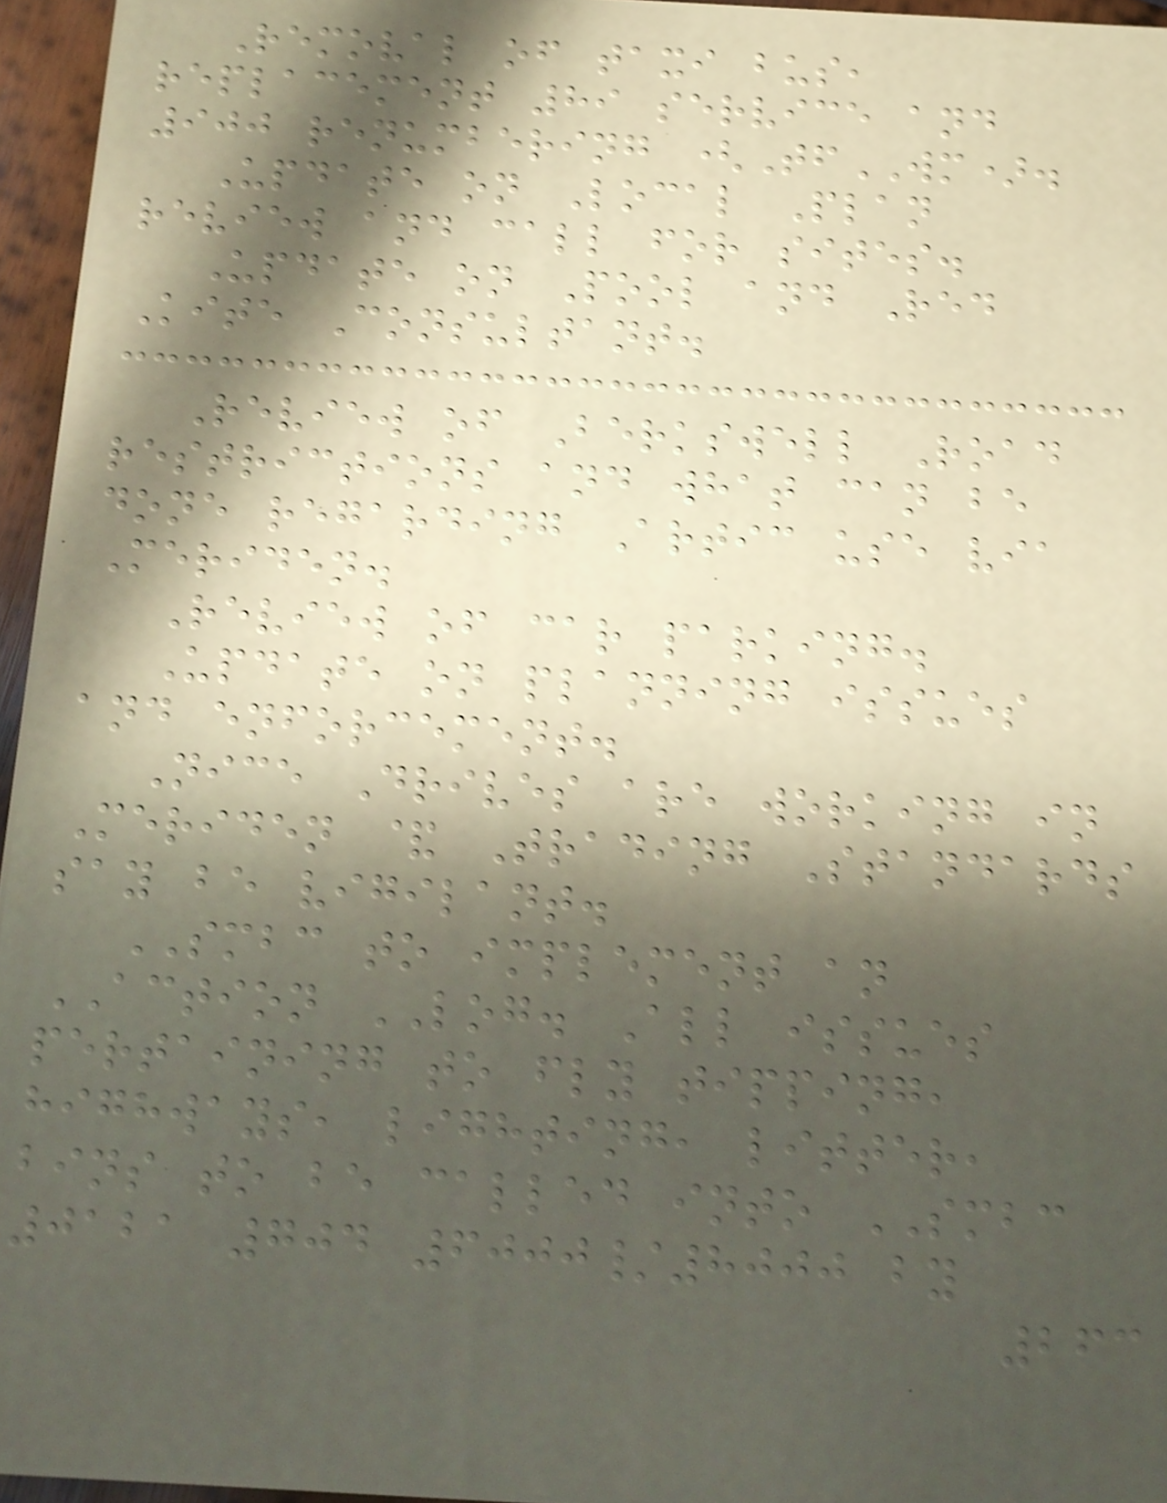Removal of taxi bus,
replacement 89 service and
900 renumbering (TfWM).
Update on Local Plan
review and call for sites.
Update on Pool and Red
Kite Consultant.
Review of Berkswell Road
restrictions and what can be
done regarding Artic use via
Meriden.
Review of car parking.
Update on planning issues
and enforcement.
Nice Drives are working in
Meriden & Trading Standards
say be vigilant.
SMBC to implement an
ACTION LOG. All issues
pertaining to fly tipping,
highways, lighting, litter,
bins to be called into SMBC
0121 704 6000/8000 by
263
